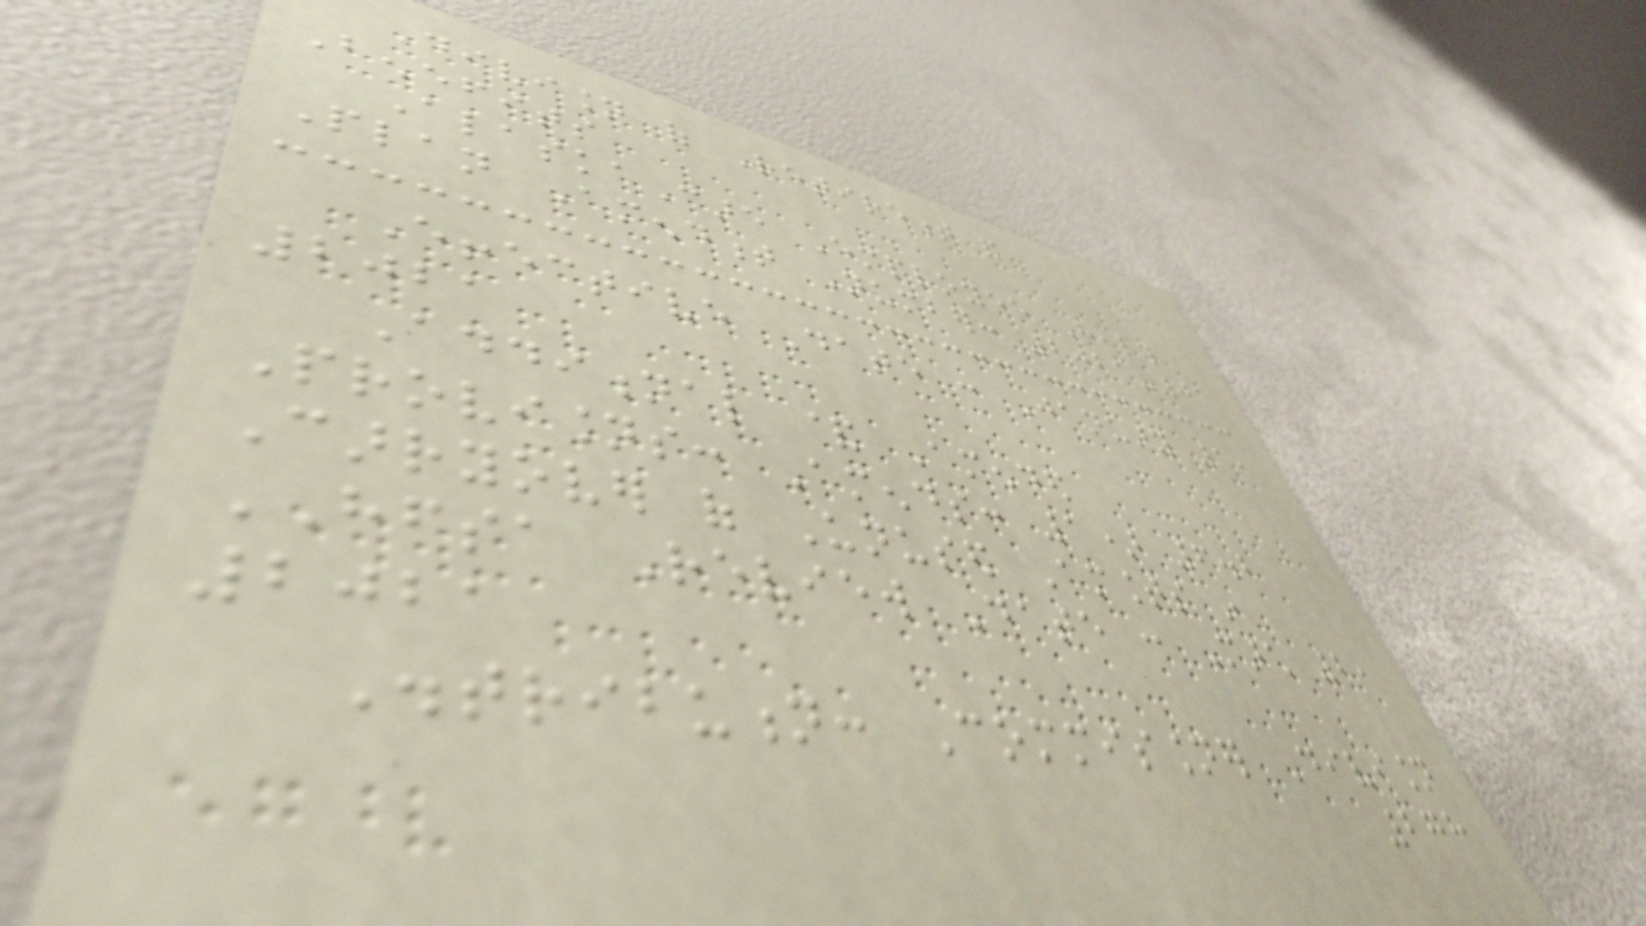Division of Retirement and
Benefits
AlaskaCare Employee Health
Plan Amendment Number: 2021-01
Effective Date : January 1,
2021
Additional & Amended
Provisions: Amends: 1) 6.2
Carryover of Unused Amounts in
HFSA Review Date : March 2,
2021
Distribution: Commissioner Division
278
